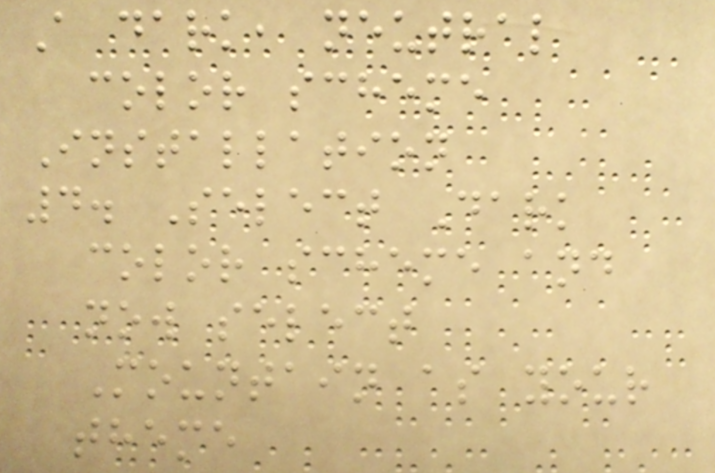A dark, neutral
color scheme
Installation
4. Select Dark
color scheme and
now select
Mountain as your
theme
